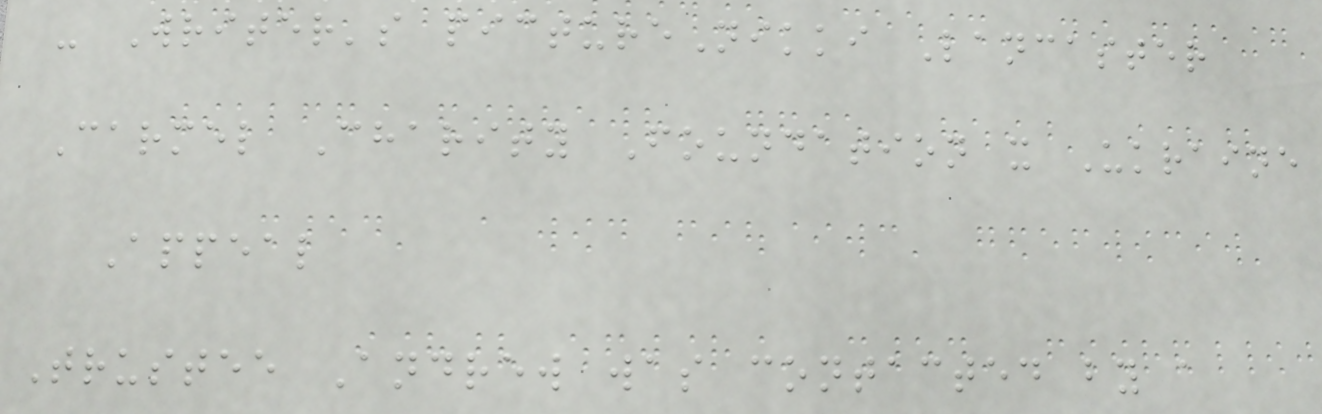- Writer's pictureNikki Lancaster
Carmel Charity Foundation x Ukraine
Appeal
Trustee Andrew was contacted by a
